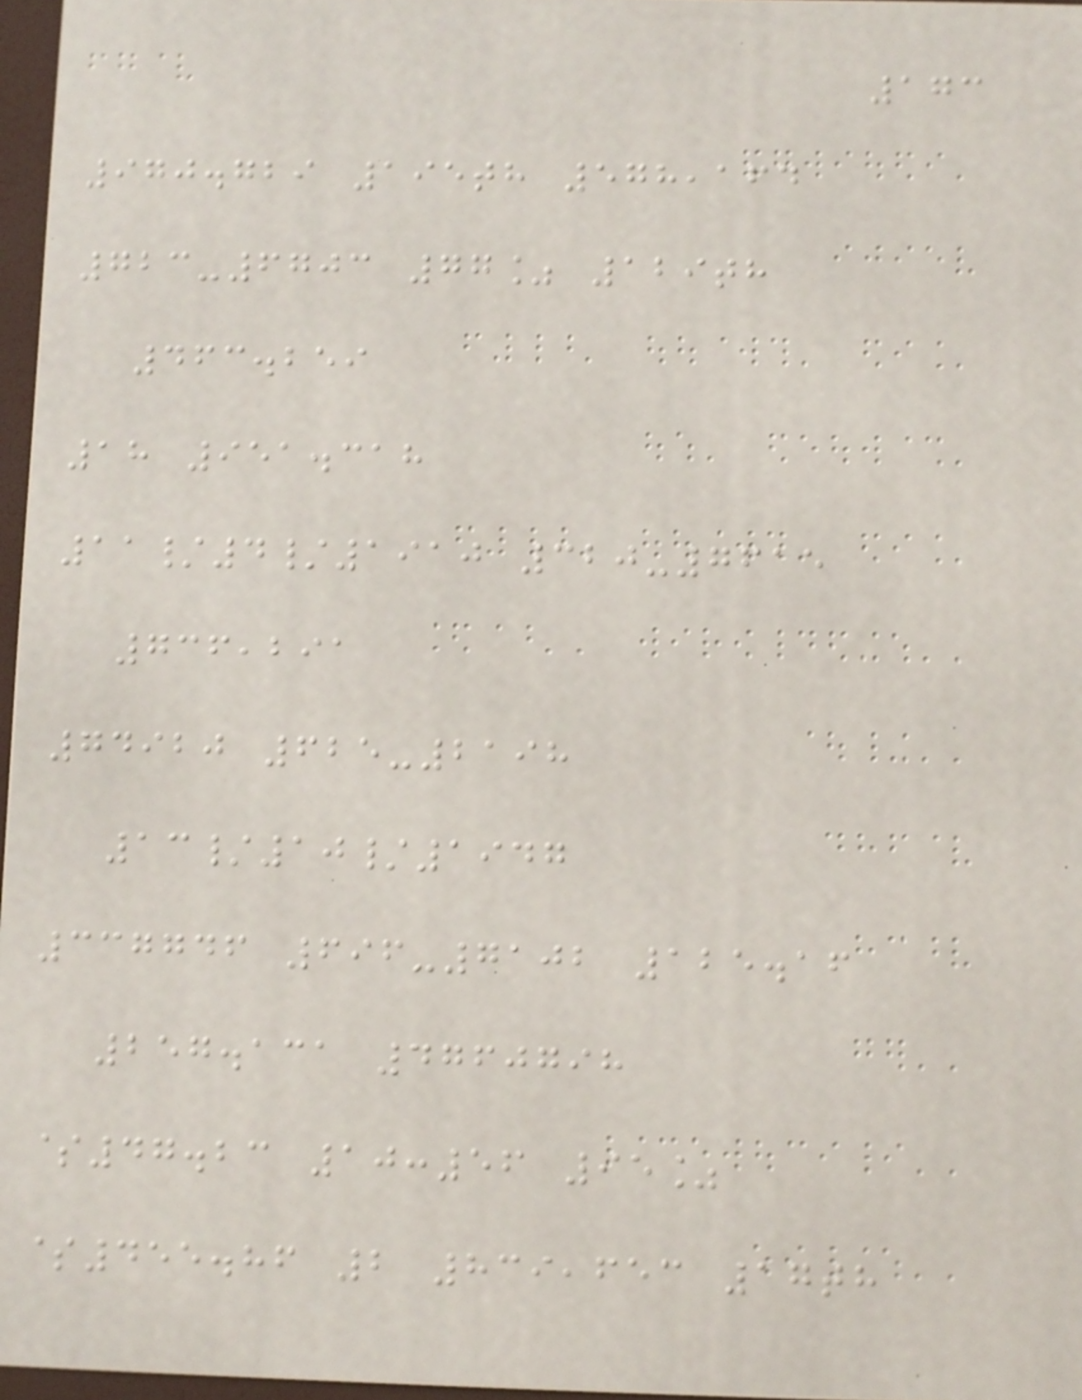173
970.729 195th 578,164
723-6703 77% 129th
463.259
18 951.318
11/4/1910 320-7615
736,291
74920 625-2198
13/10/1947
337746 696-7102 125.16
257.131 4760798
$47.23 10:56 95%
$455.86 2 839,653 17th
